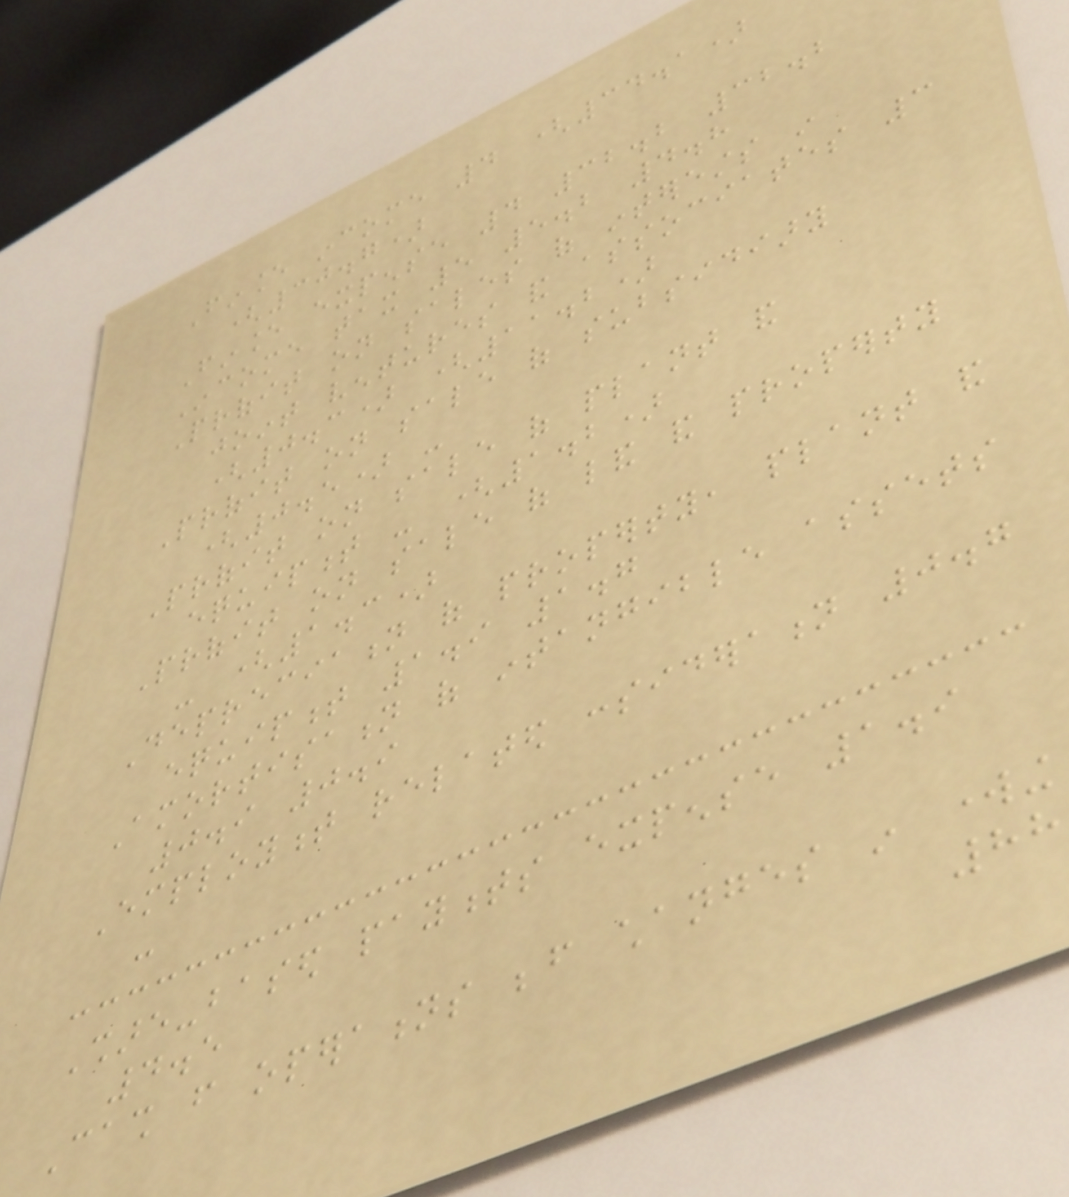Finance income 4 (34.1)
(30.7)
Finance expense 4 32.2 32.2
Income tax 5 5.2 4.8
Profit on sales of interests in
joint ventures and associates 3
(0.3) (11.2)
Profit on sale of subsidiary
(0.5) -
Profit on sale of plant and
equipment - (1.2)
Profit on sale of land and property
- (1.3)
Depreciation of property, plant and
equipment 1.9 1.7
Amortisation of intangible assets
0.9 0.9
Employment related consideration 0.7
-
Share-based payments expense 1.9
4.5
Cash from operations before changes in working
88
